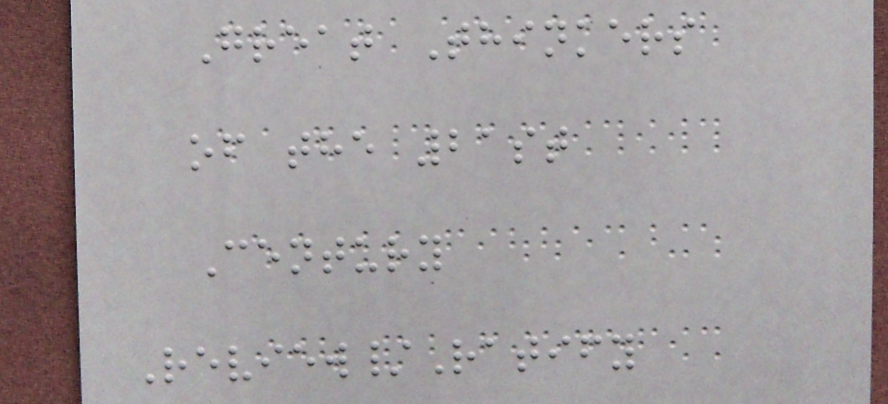Great Thinkers
of the 21st
Century
Review/Ratify
